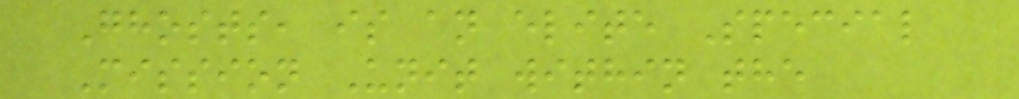Ghosts, is an elite Special
Mission Unit within the
